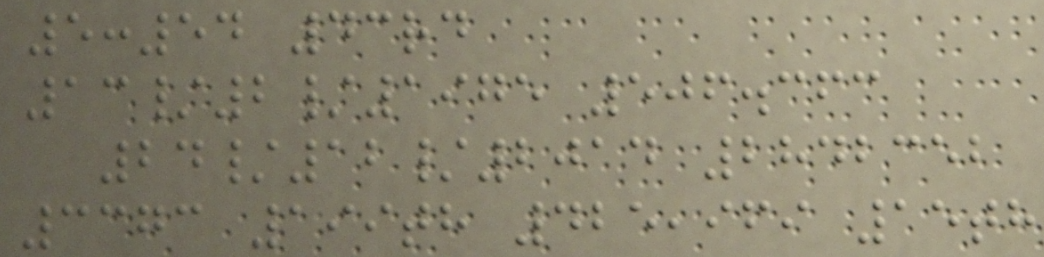5:54 43rd
13/2/1975 506.363
24/12/2014 2842352
3373 199th 425,969 15th
